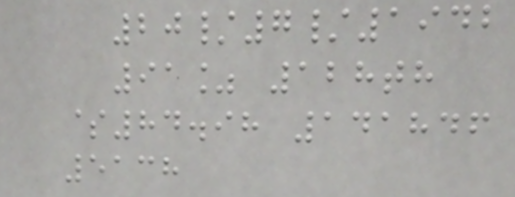20/7/1942
91% 128th
$84.98 141846
5138
